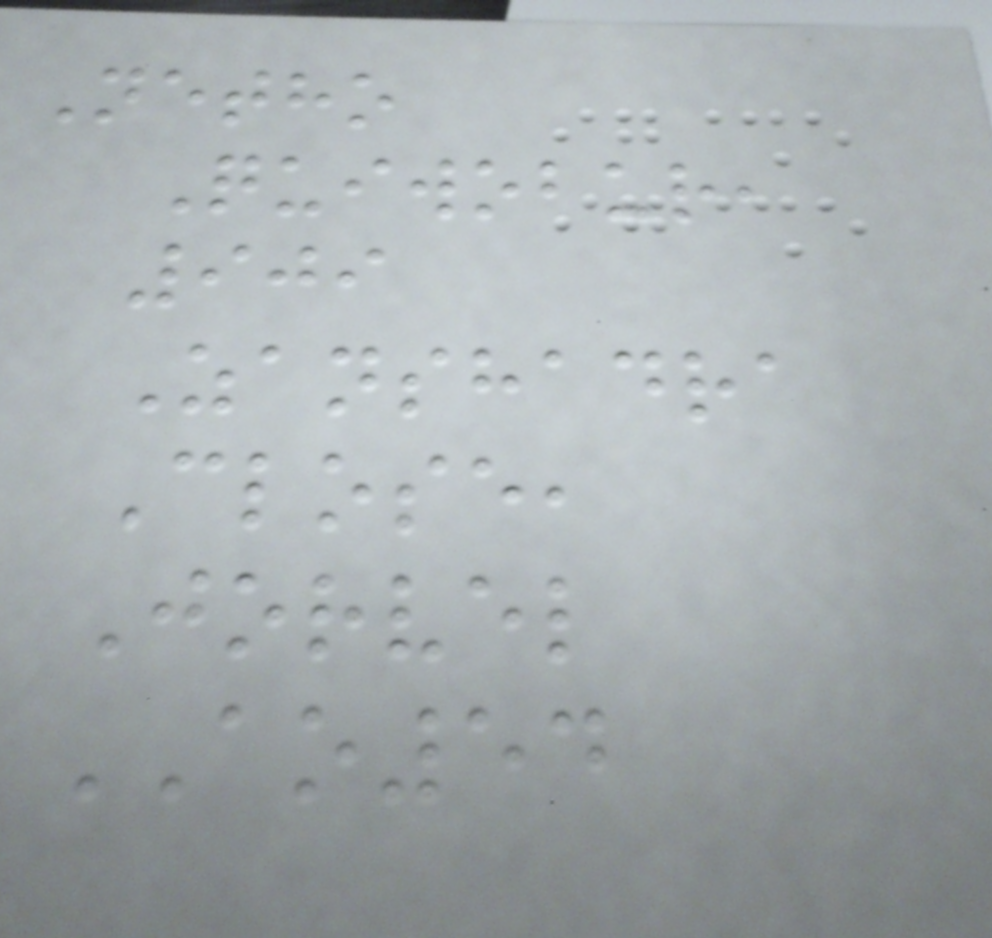Netho
Quiwobur,
909
Zanshadra
Close,
Jorvel
AO54
